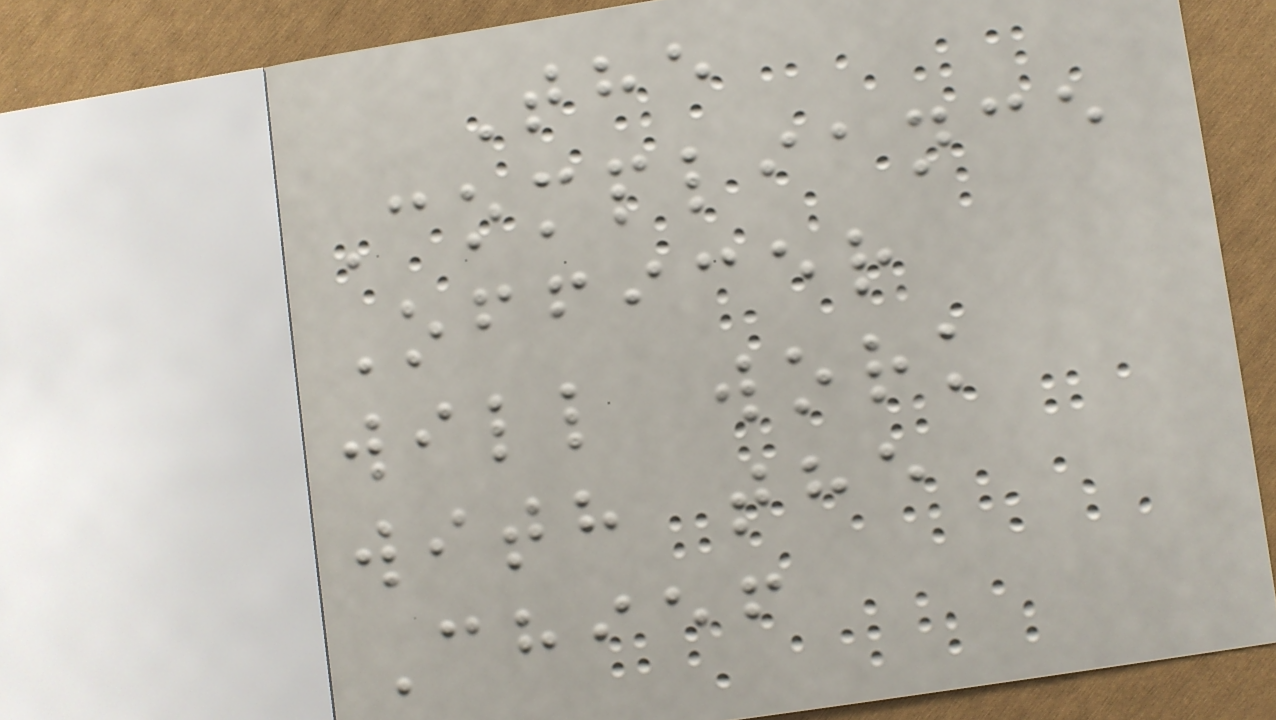The
Compliance
Officer
will work
with the
Chief
